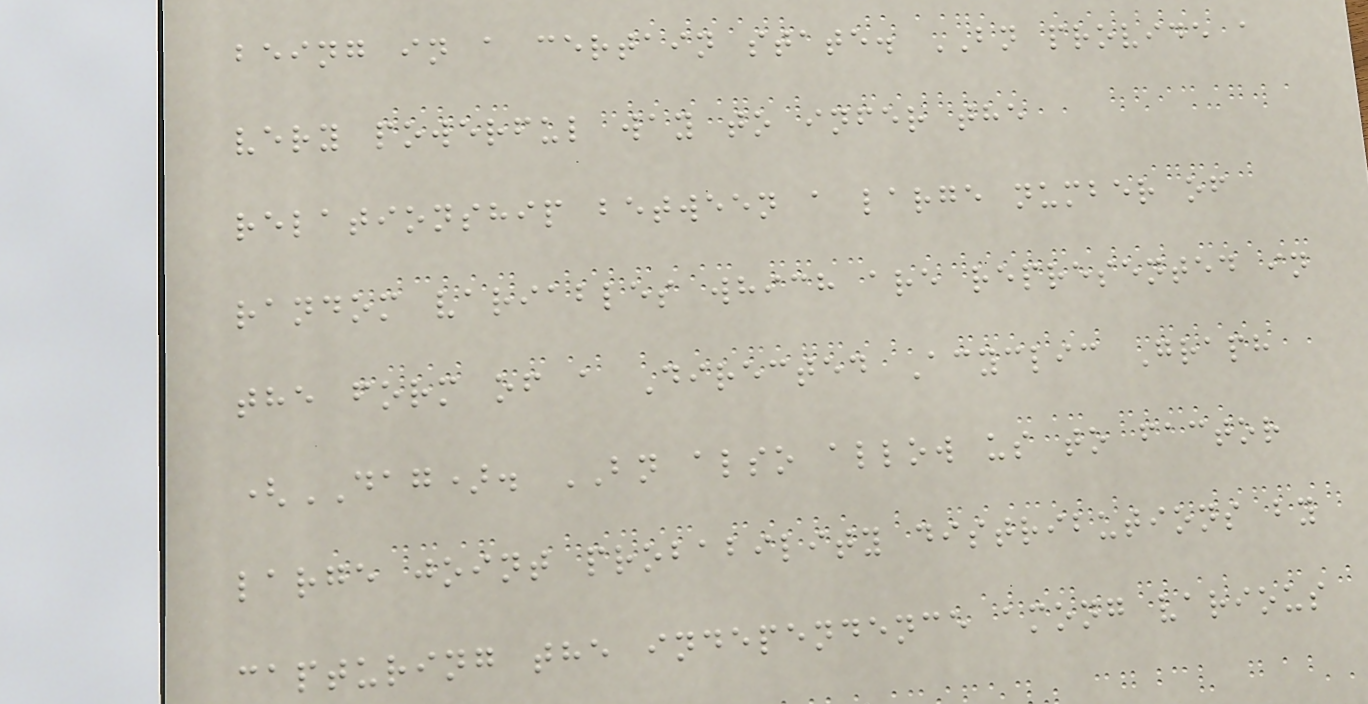being in a certain state. BN provide a
very powerful way to infer the
relationship between a large number of
random variables which are represented in
the form of a Directed Acyclic Graph
(DAG). BN also allow us to factor
large joint probability distributions by
capturing the independence among various
